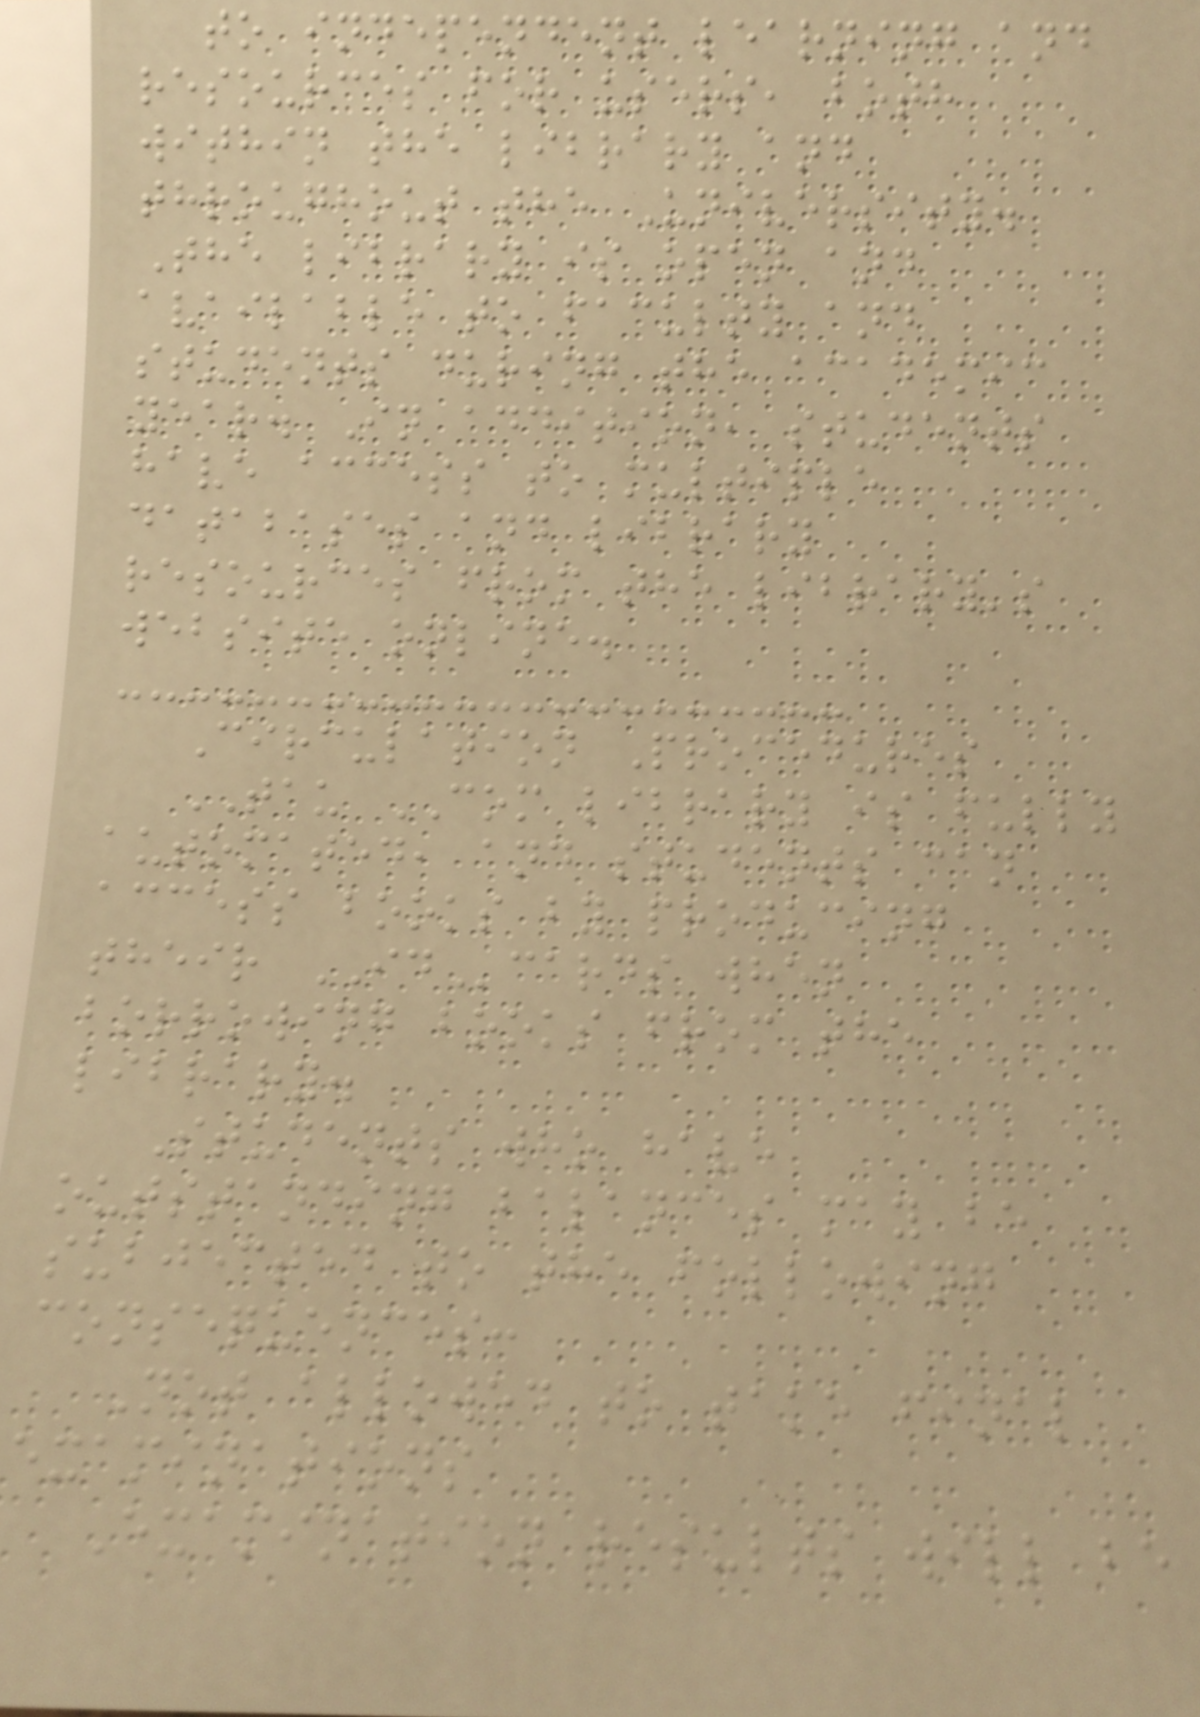to independent learning and
resources for users, both
within the library and
throughout the University.
The library is open and
available to faculty and
students during the academic
year. In addition, students
have access to multiple
databases and library
resources from the library's
website online.
Circulation Procedures
TAU COM library is fully
automated, and students can
access books by producing
their IDcards when
borrowing books from the
library.
Students who have
outstanding balances may be
subjected to the following
consequences:
Not allowed to take final
examinations
Examination results will be
